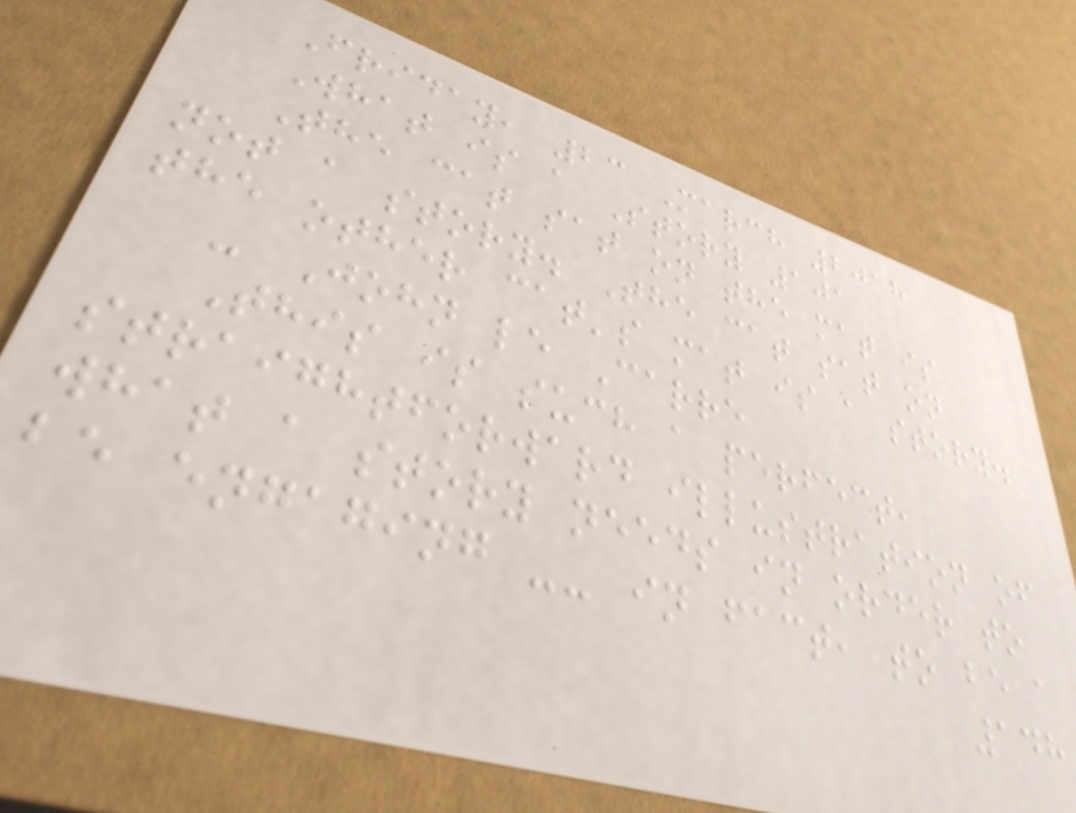Friday, 23 March 2018
What is a Story 101
The cat sat on the mat is
not a story. The cat sat on
the other cat's mat is a story.
- John le Carre
This is such a perfect,
straightforward illustration of
what a story needs in order to
be engaging -- in fact, to be a
148
